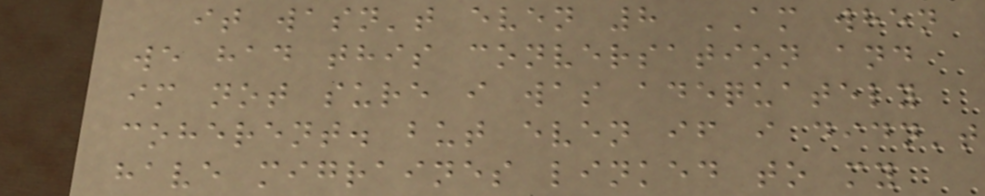it wasn't even 8 AM when
we had this conversation and
im not sure i was adequately
coherent. but even if i didn't
have migraines linked to my
